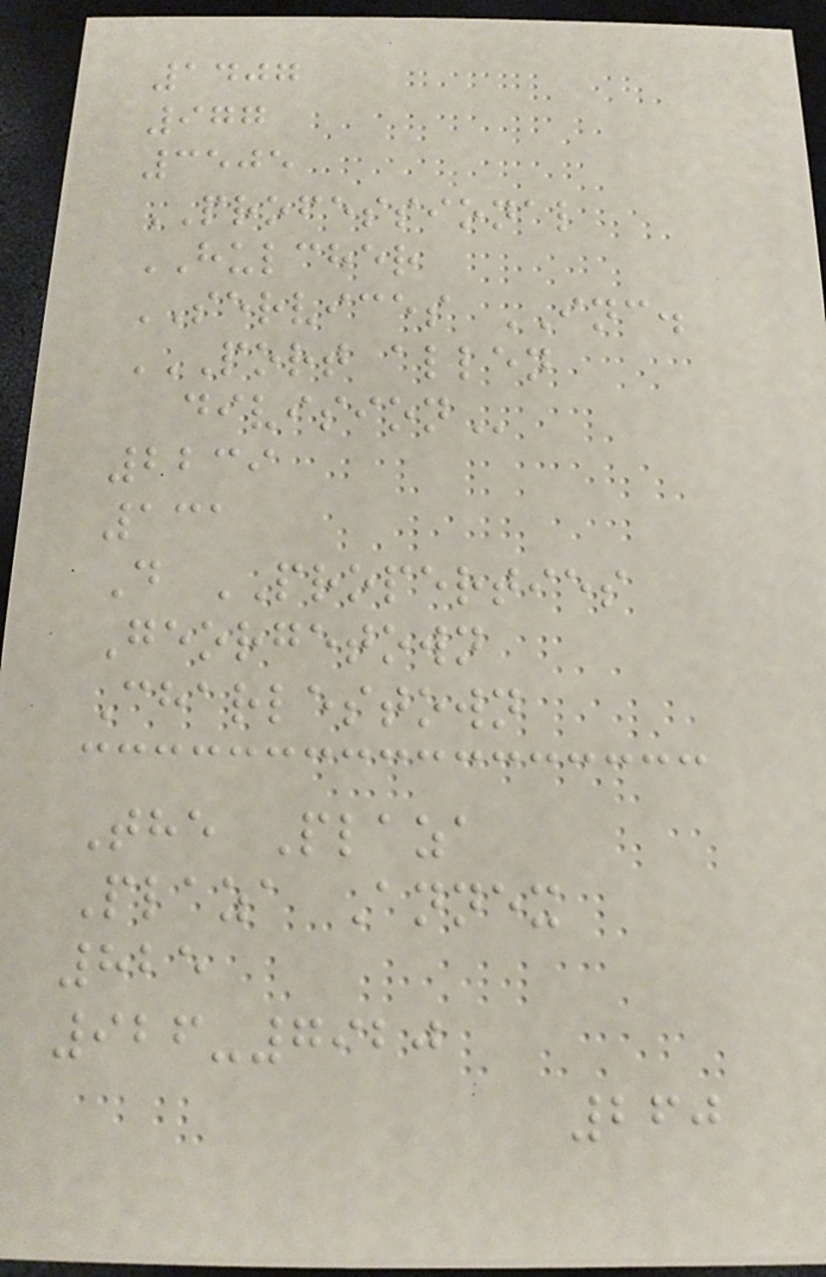1407
977
3505
PROFESSIONAL
HULCHER
SERVICES INC.
PORT ALLEN
DIVISION
2239
131
D PROPERTIES
Georgetown
Charlestown
The Plaza
Plaza Annex
825
926-7920
260
